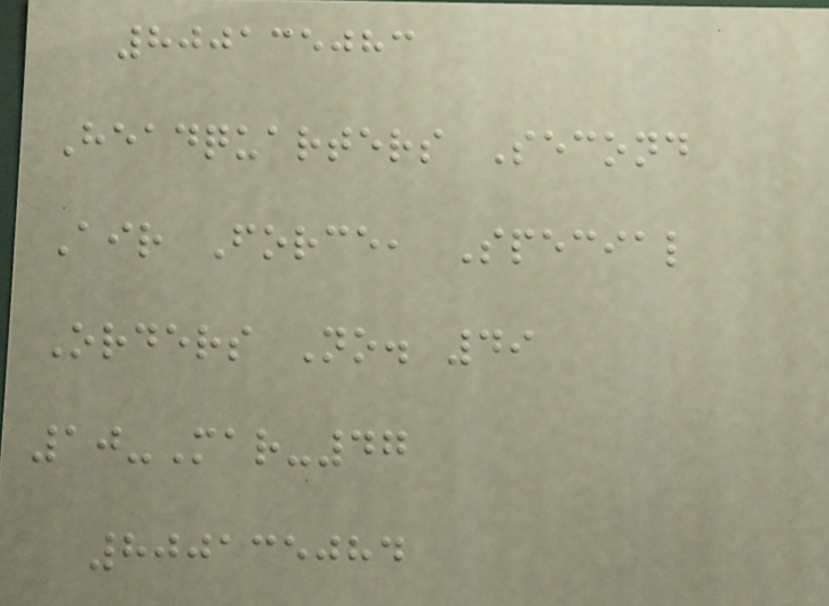800135083
Headquarters Second
Air Force, Special
Orders No. 49
10-Mar-47
800135084
